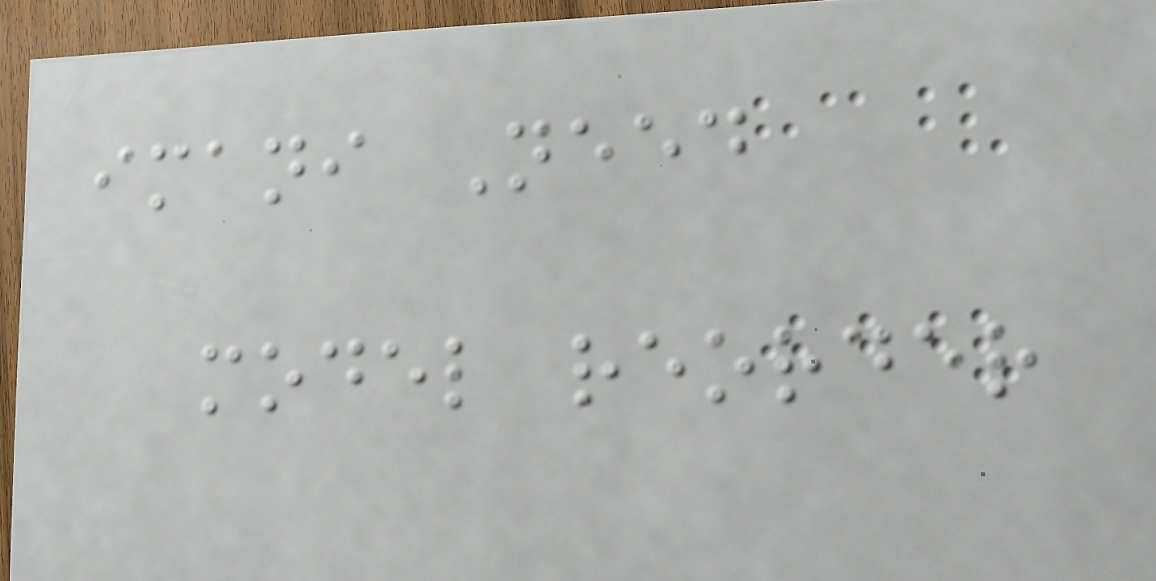imani Need
model reorder
